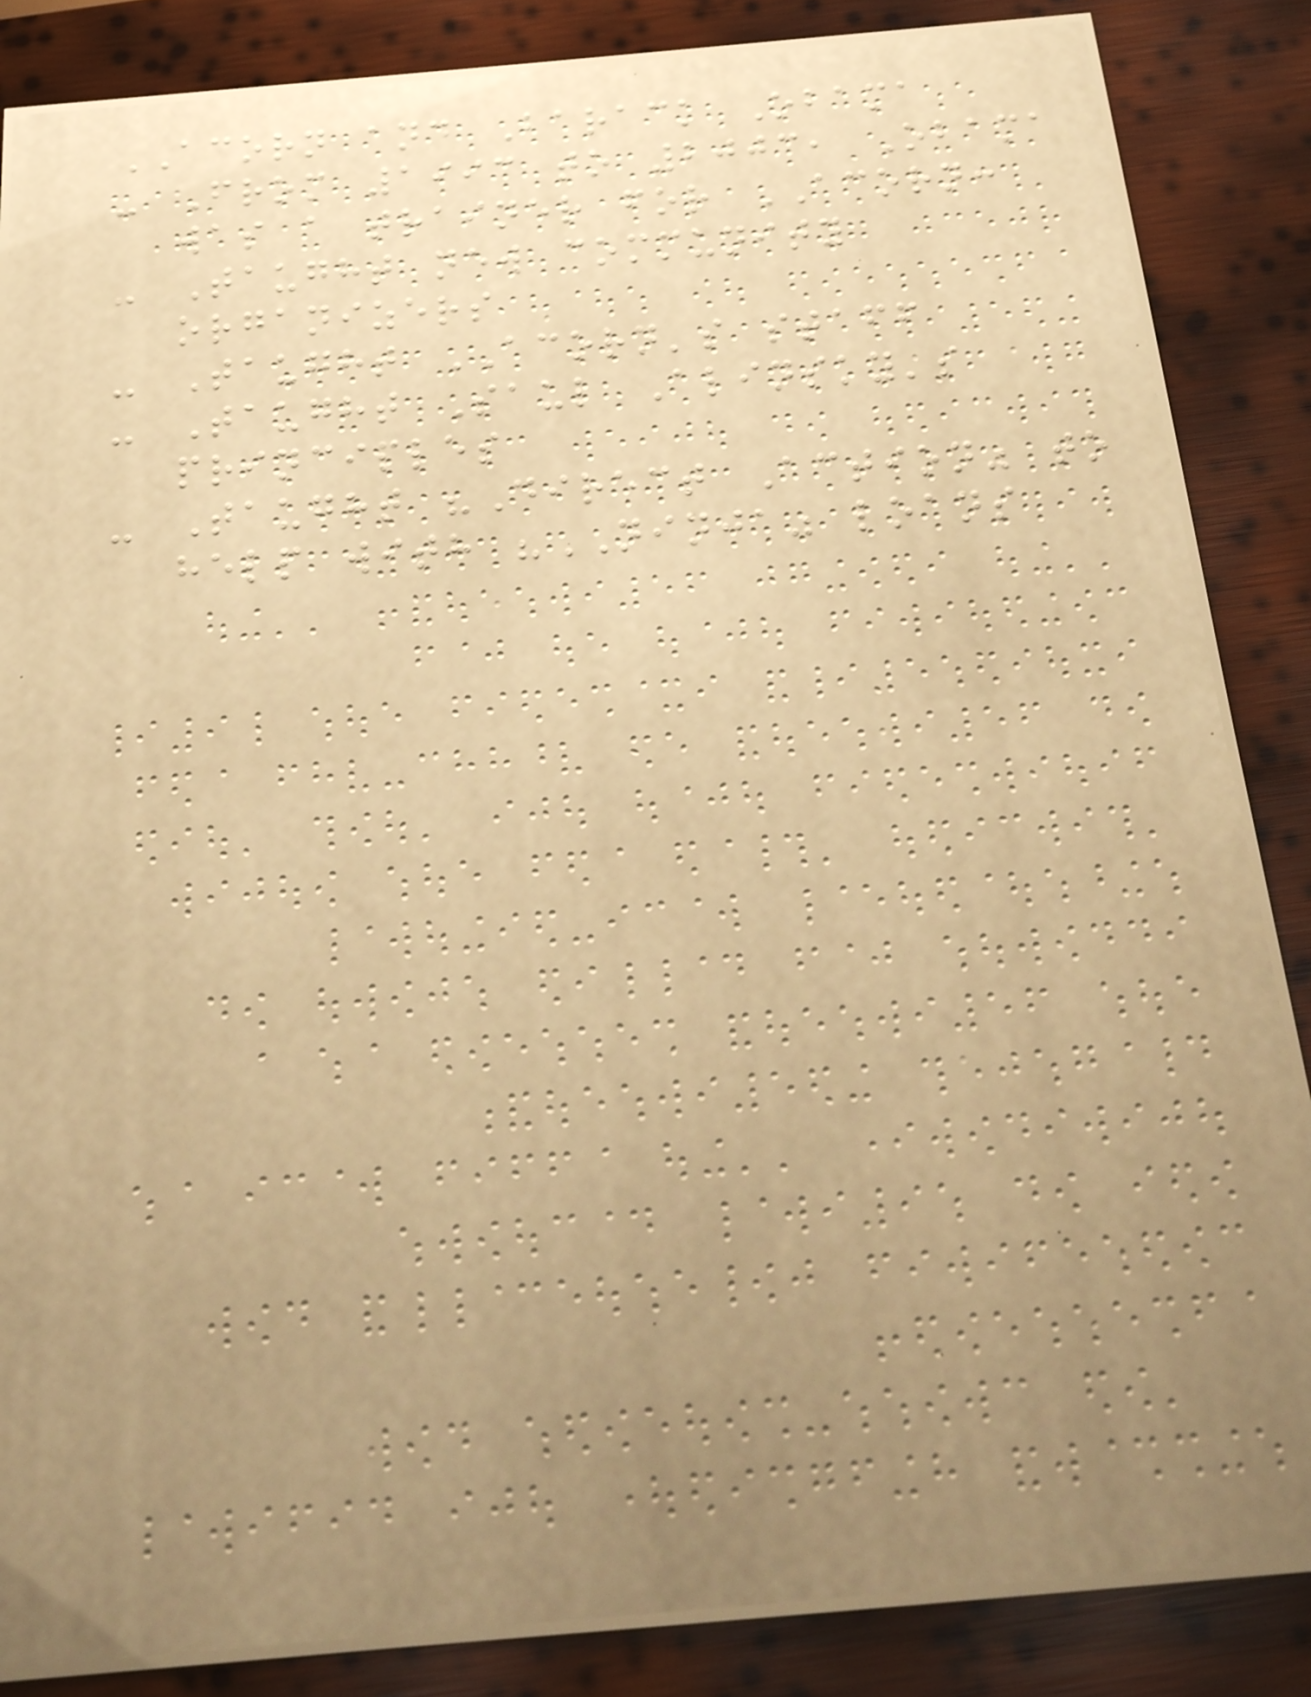ACORN and Barack Obama
- From 1993 to 2003, Obama
was a trainer for ACORN:
- Taught new community
organizers
- Taught ACORN's staff
- Taught Saul Alinsky's
principles
- Taught "Direct Action" to
help with "NINJA" loans
